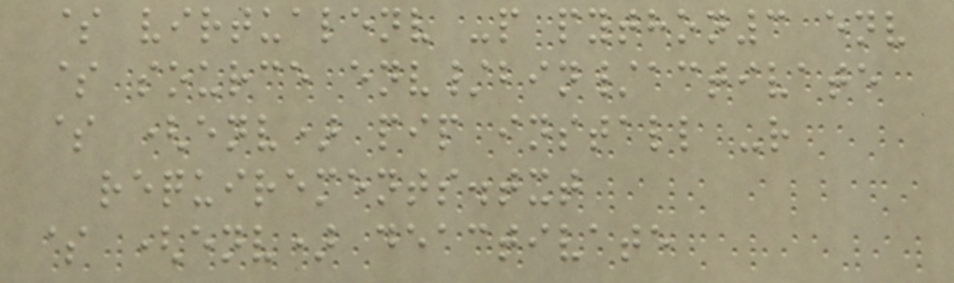$ virtualenv -p python3 env
$ source env/bin/activate
$ (env) pip install -r
requirements.txt
$ (env) deactivate
